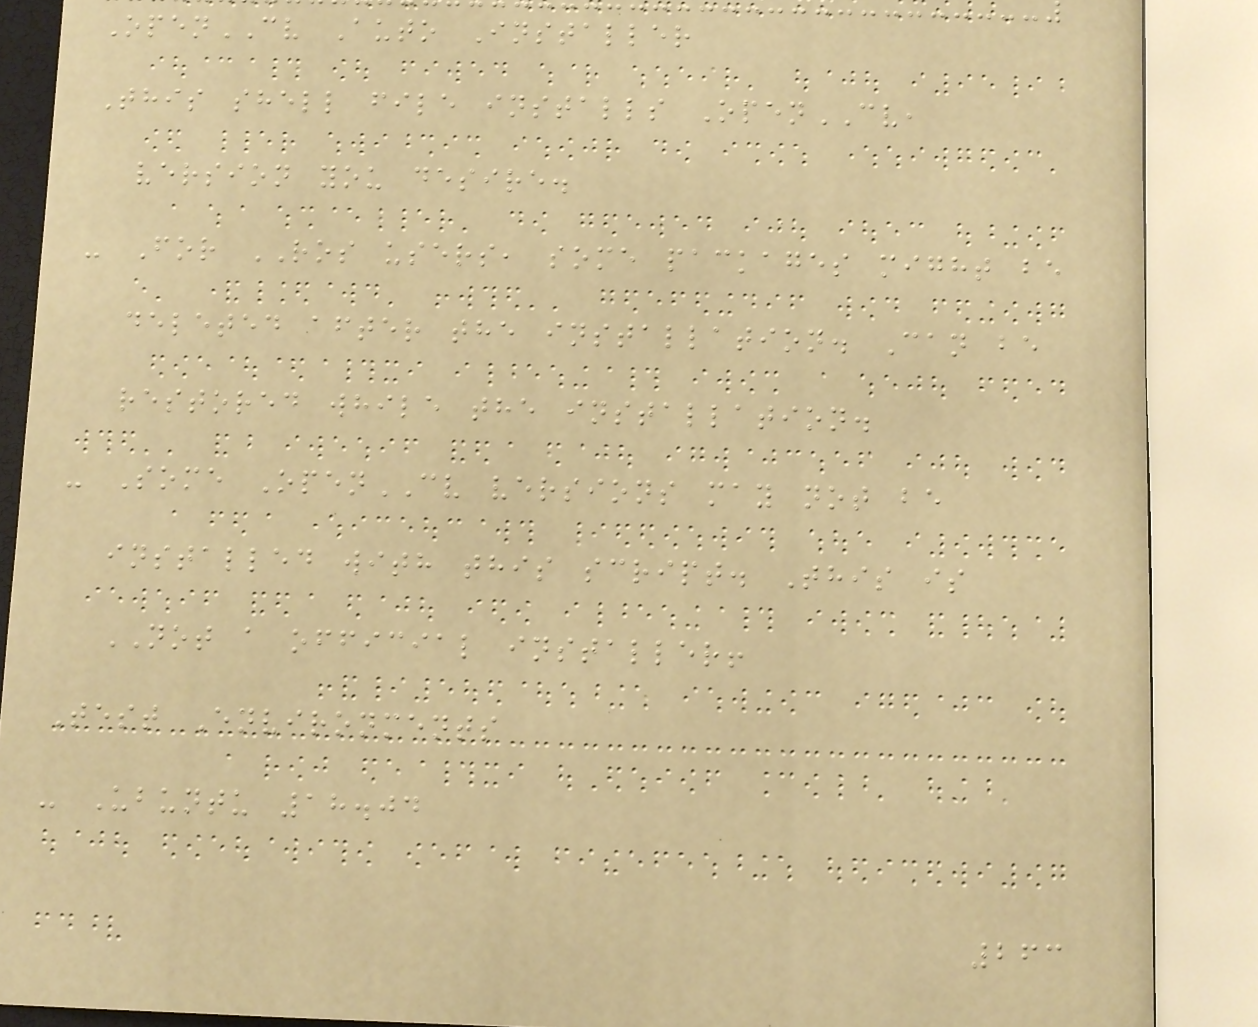OpenCV Auto Installer
This shell file installs OpenCV,
version you desire.
- For ROS users, some packages might be
deleted after the installation. Can be
restored while the installation.
- Some OpenCV versions may not be
installed with this script. This is
NOT a official installer!
Test Environments
- Ubuntu 18.04
263
